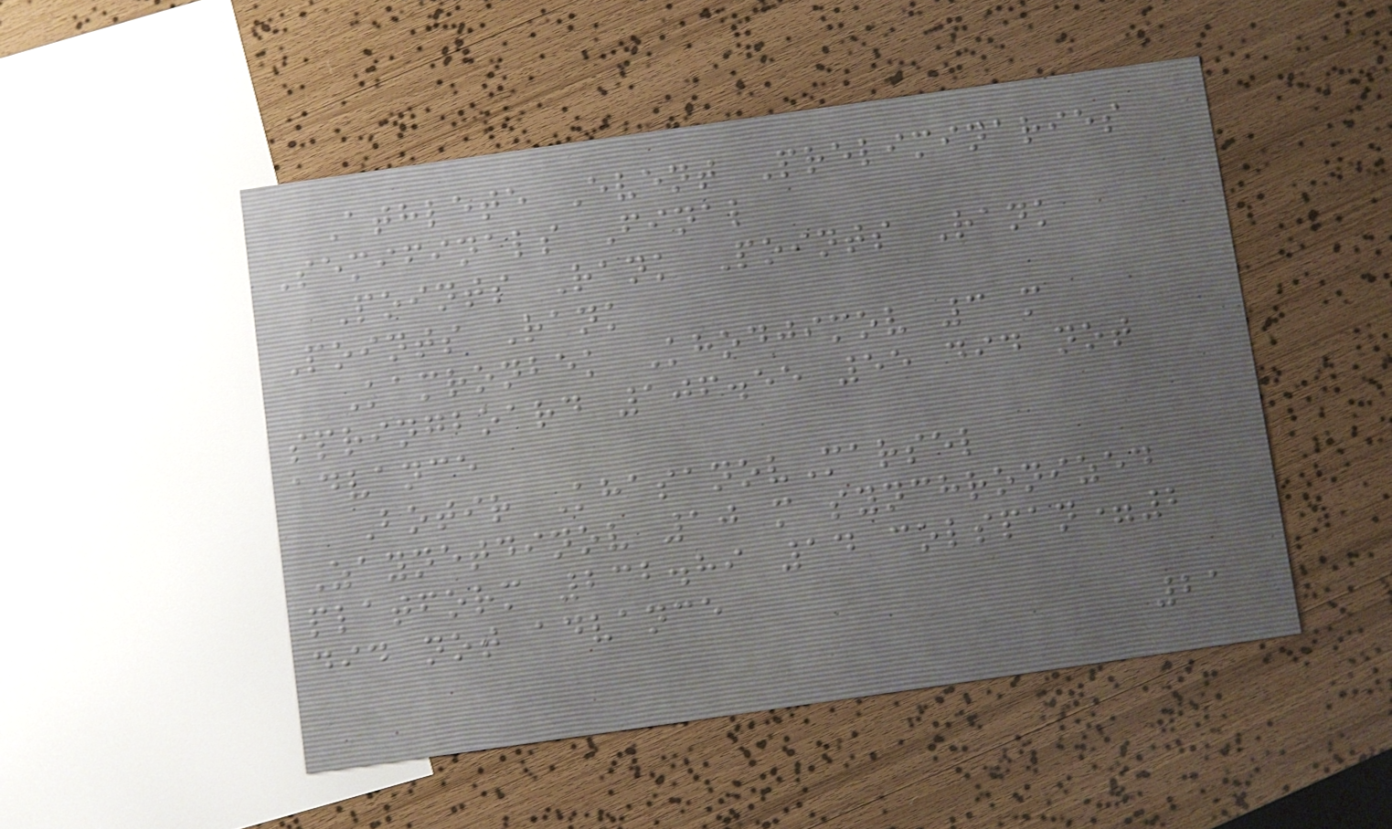Athlete Event Preliminaries
Semifinals Final
Points Rank Points Rank
Points Rank
Kamronbek Khodjimov 3 m
springboard 106.55 55 did not
advance
Botir KhasanovMarsel
Zaynetdinov 10 m synchronized
platform 232.89 14 colspan=2
did not advance
21
